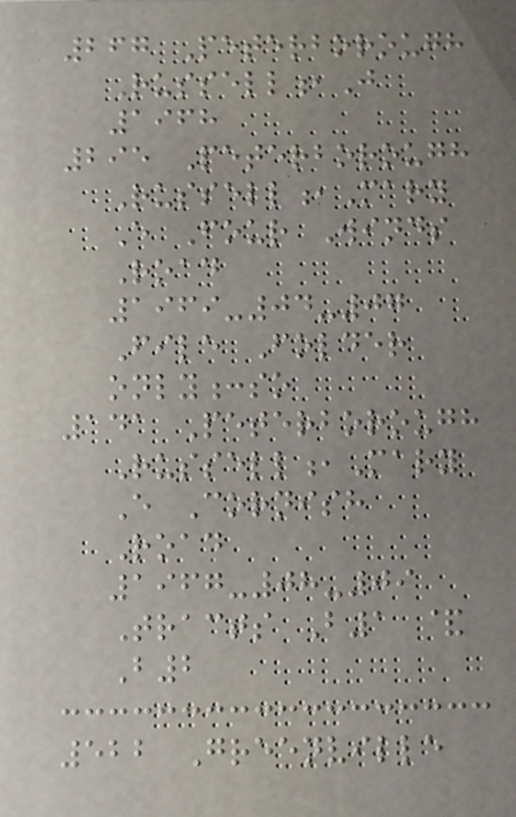267 Peterborough
Russell,J
1968
295 Peterborough
Russell,Mary
E Four Winds
Road
1969-04-07
File Folder
only:so
141 Peterborough
Russell,Mary
E Cornish
Road
1967-08-09
Tracts B1 &
B2
522 Greenville
